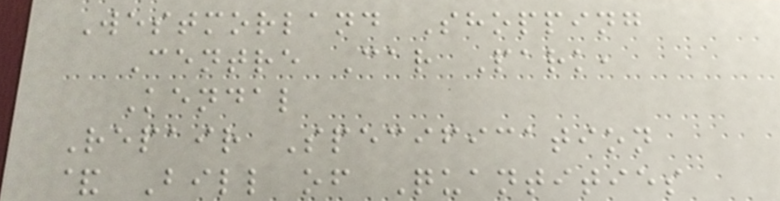Westmorland Shopping
Centre Car Park,
Kendal
Repair Specification
& Bill of Quantities
